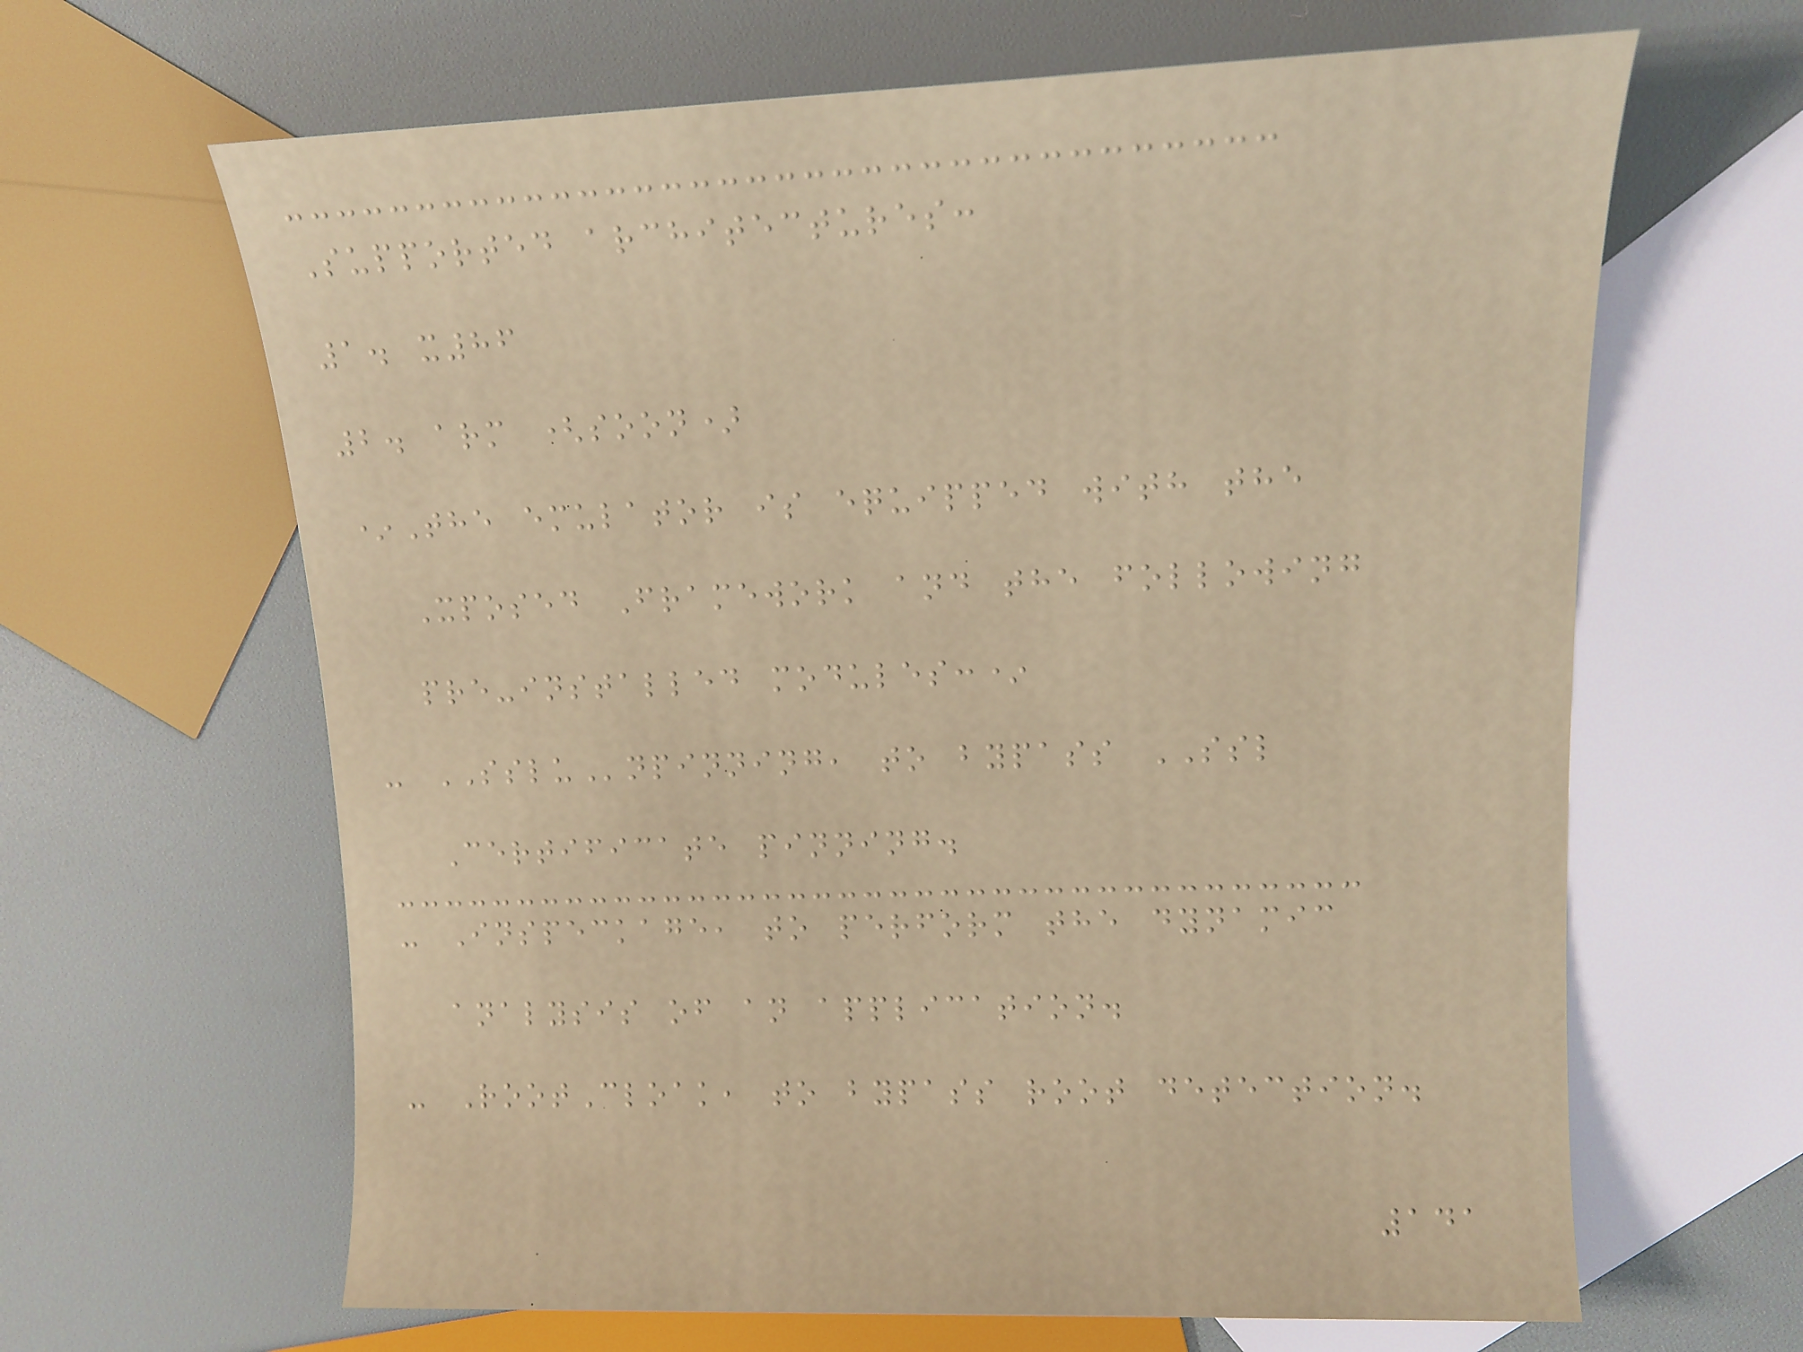Supported architectures:
1. x86
2. arm (soon)
*The emulator is equipped with the
Xposed Framework and the following
pre-installed modules:*
- SSLUnpinning, to bypass SSL
Certificate pinning.
- Inspeckage, to perform the dynamic
analysis of an application.
- RootCloak, to bypass root detection.
141
